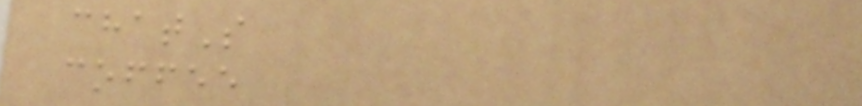chatS
coffee
